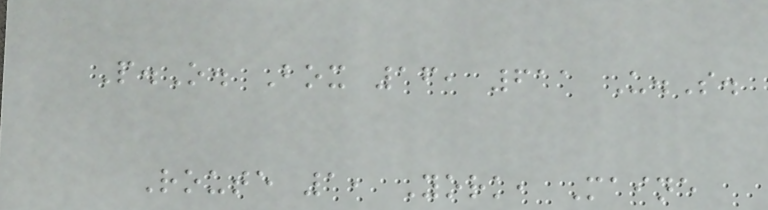P.O. Box 16, 611 U.S.
Route 1, York, Maine
